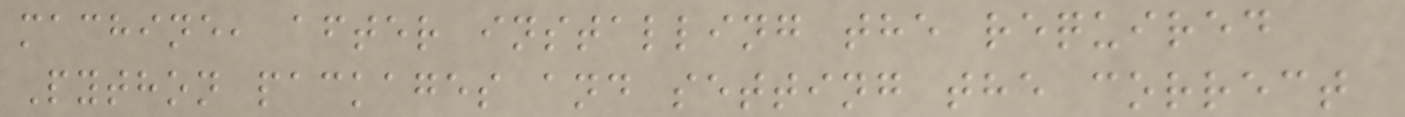machine, after installing the required
Python packages and setting the correct
